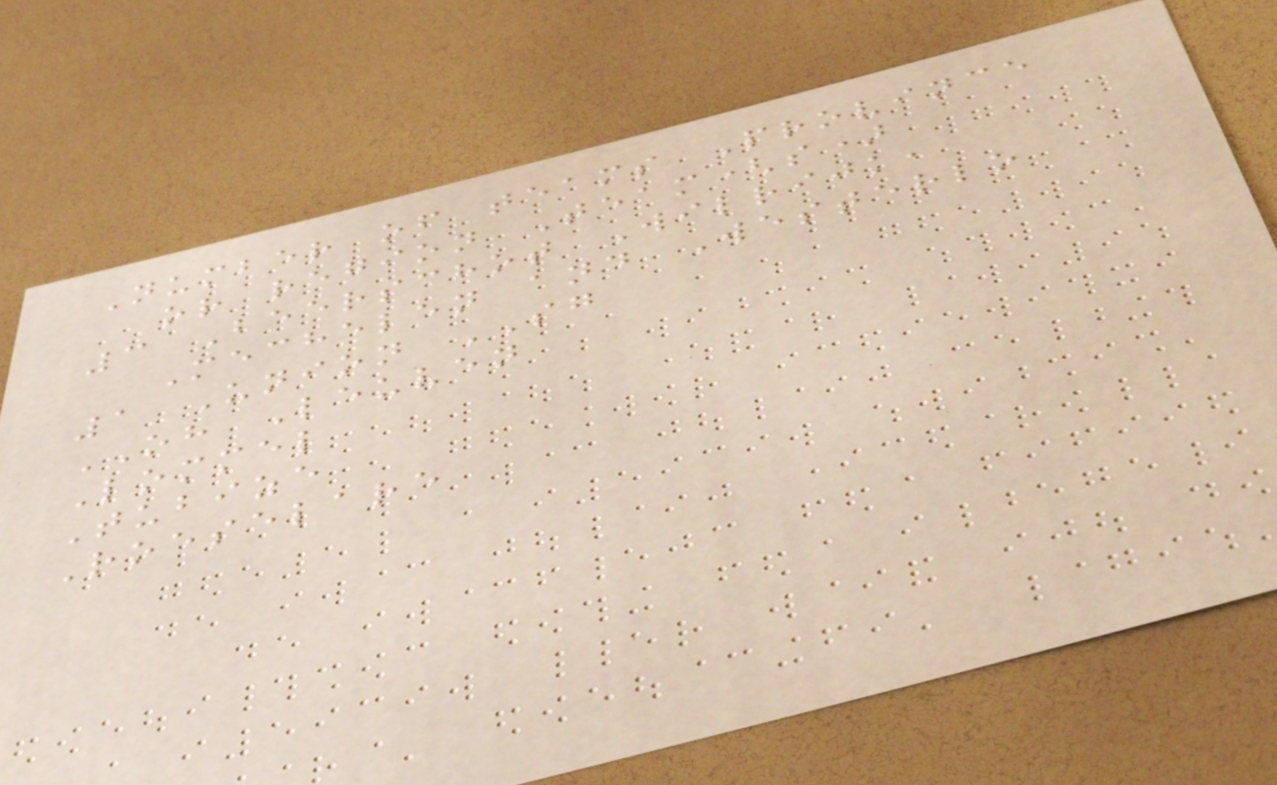Number of teams Province
or region Team(s)
3 Beerschot Wilrijk,
Mechelen and Westerlo
1 Union SG
OH Leuven
Lommel
Tubize
Roeselare
